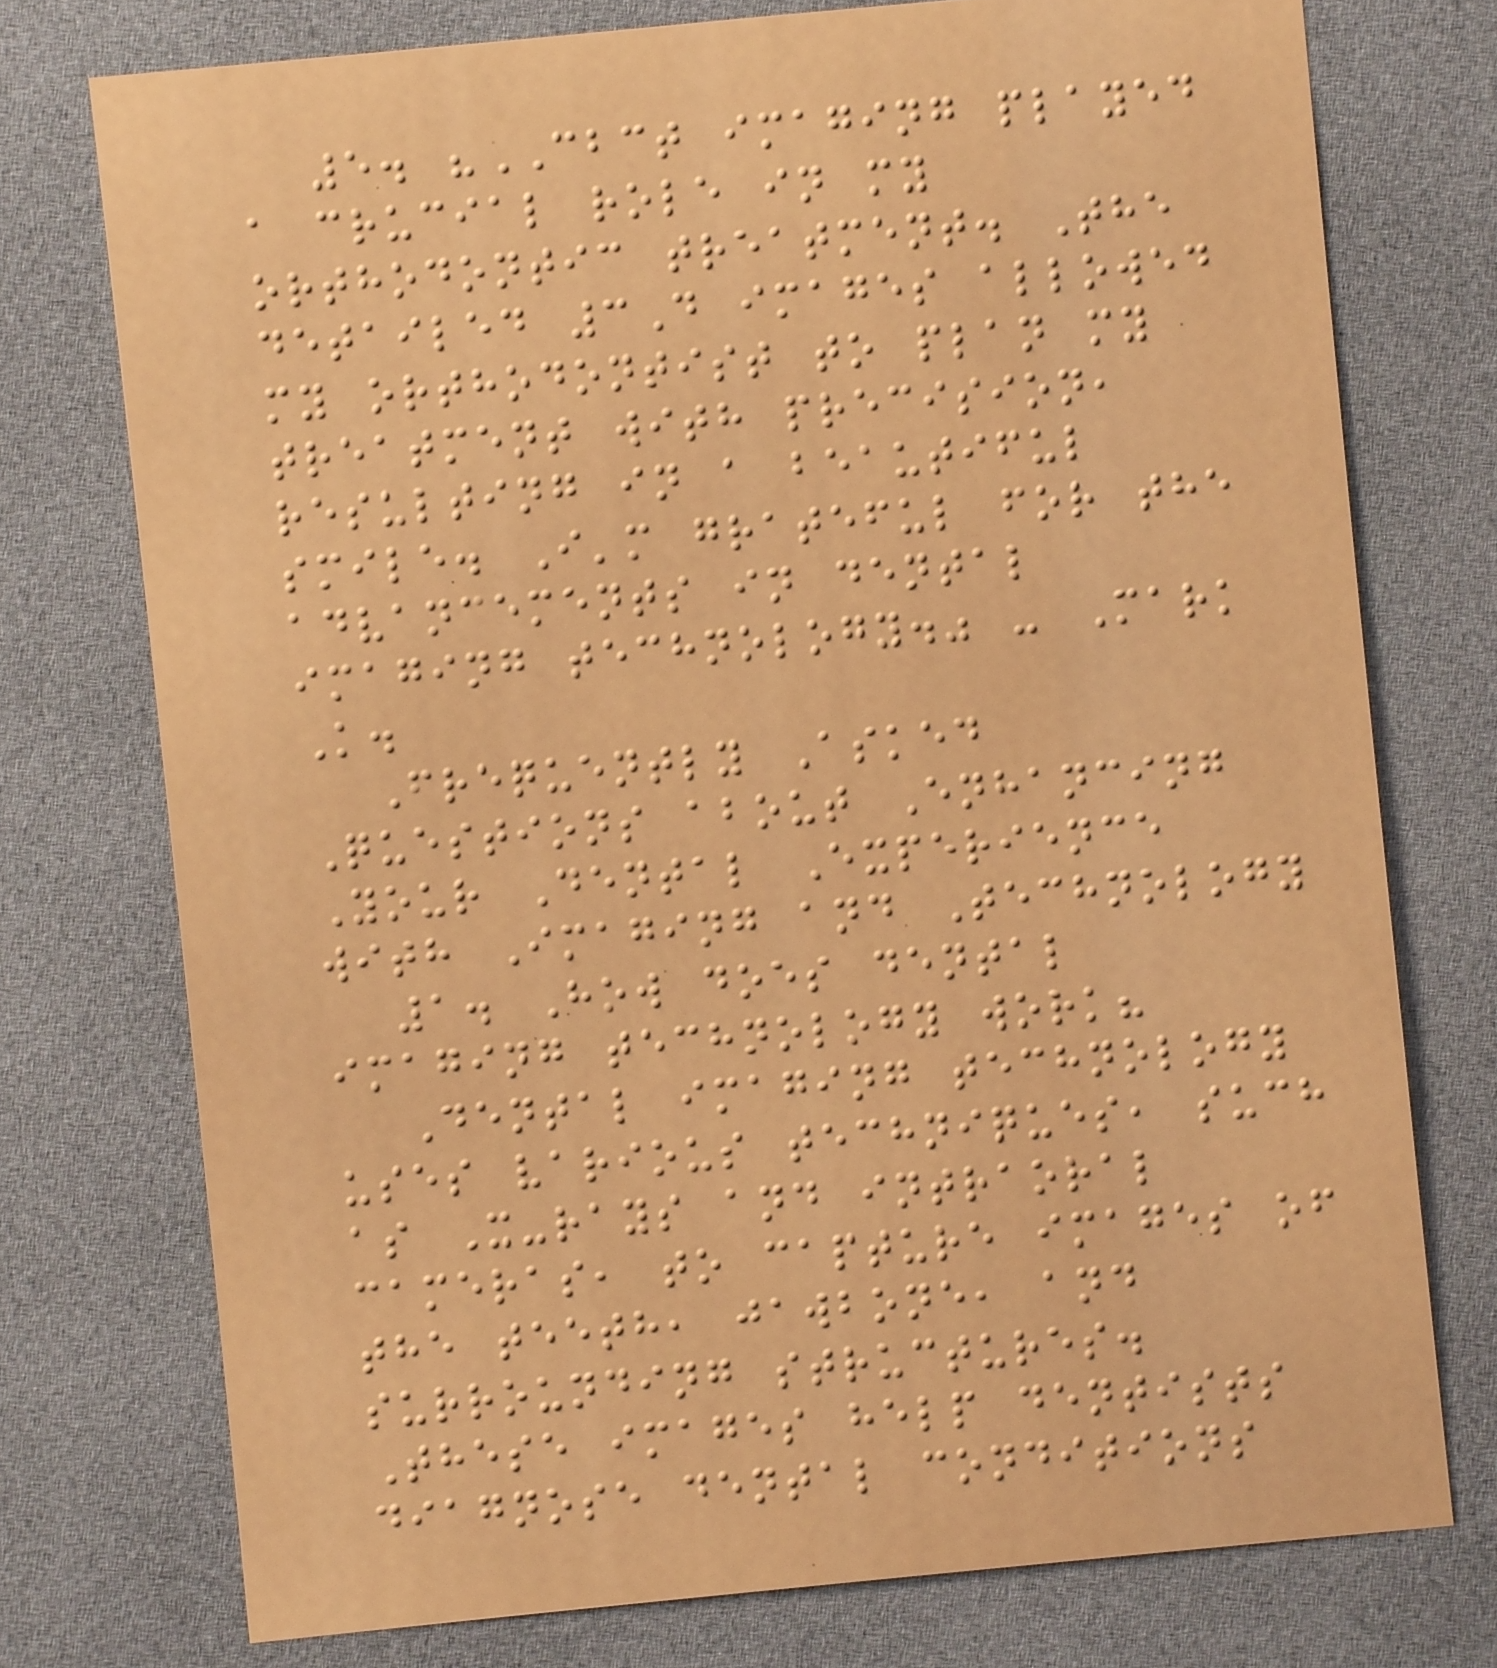5. "CBCT imaging played
a crucial role in my
orthodontic treatment. The
detailed 3D images allowed
my orthodontist to plan my
treatment with precision,
resulting in a beautiful
smile. I'm grateful for the
advancements in dental
imaging technology." - Mark
K.
Frequently Asked
Questions about Enhancing
Your Dental Experience
with Imaging and Technology
1. How does dental
imaging technology work?
Dental imaging technology
uses various techniques, such
as X-rays and intraoral
cameras, to capture images of
the teeth, jawbone, and
surrounding structures.
These images help dentists
diagnose dental conditions
